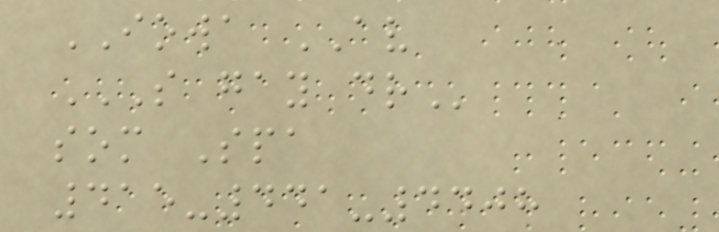IOWA AV
S GAY DR
som Spa
415-441-4408
